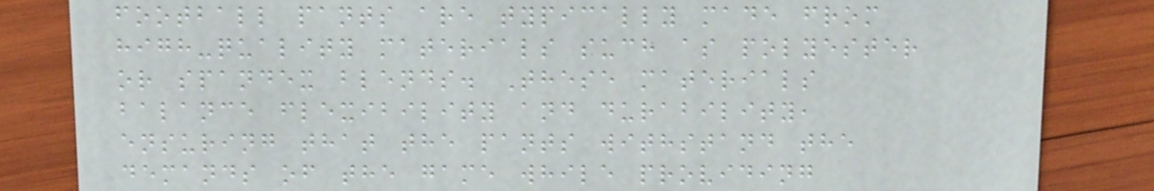football pants are typically made from
high-quality materials such as polyester
or spandex blends. These materials
balance flexibility and durability,
ensuring that the pants withstand the
demands of the game while providing
